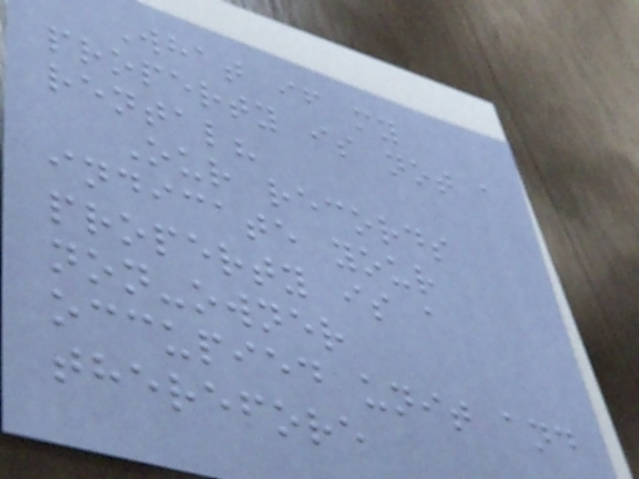What if my
property is not a
rental?
Our records
indicate your
property is a
non-owner
occupied unit and
therefore
